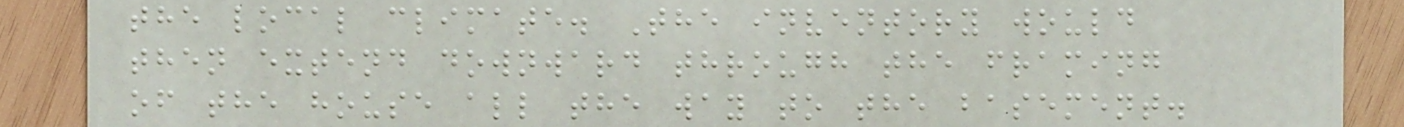the local climate. The inventory would
then extend downward through the framing
of the house all the way to the basement.
